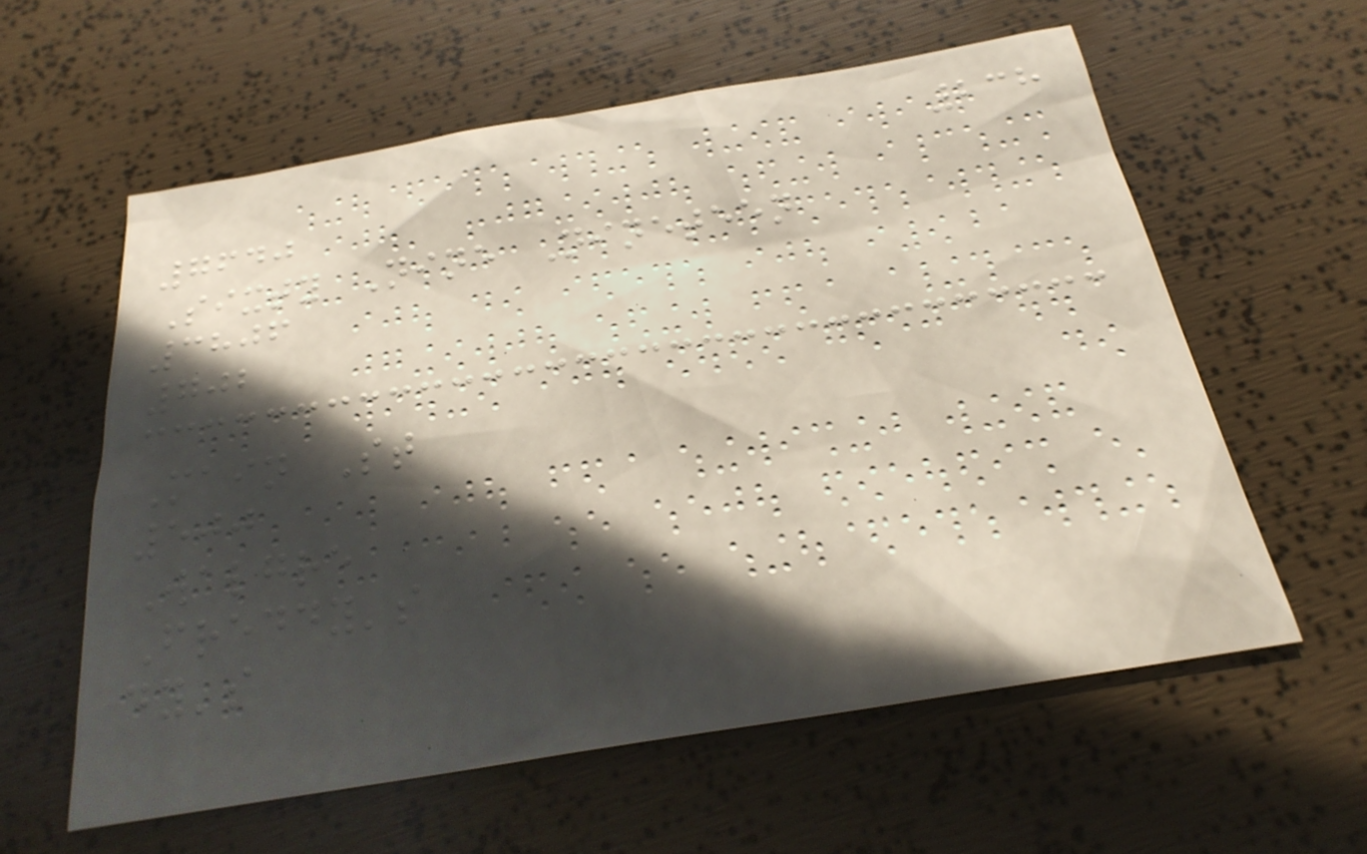238
7640
Sixty Nine Nineteen
3806
702
Main St
500
Walgre
Freddy's
dy's
